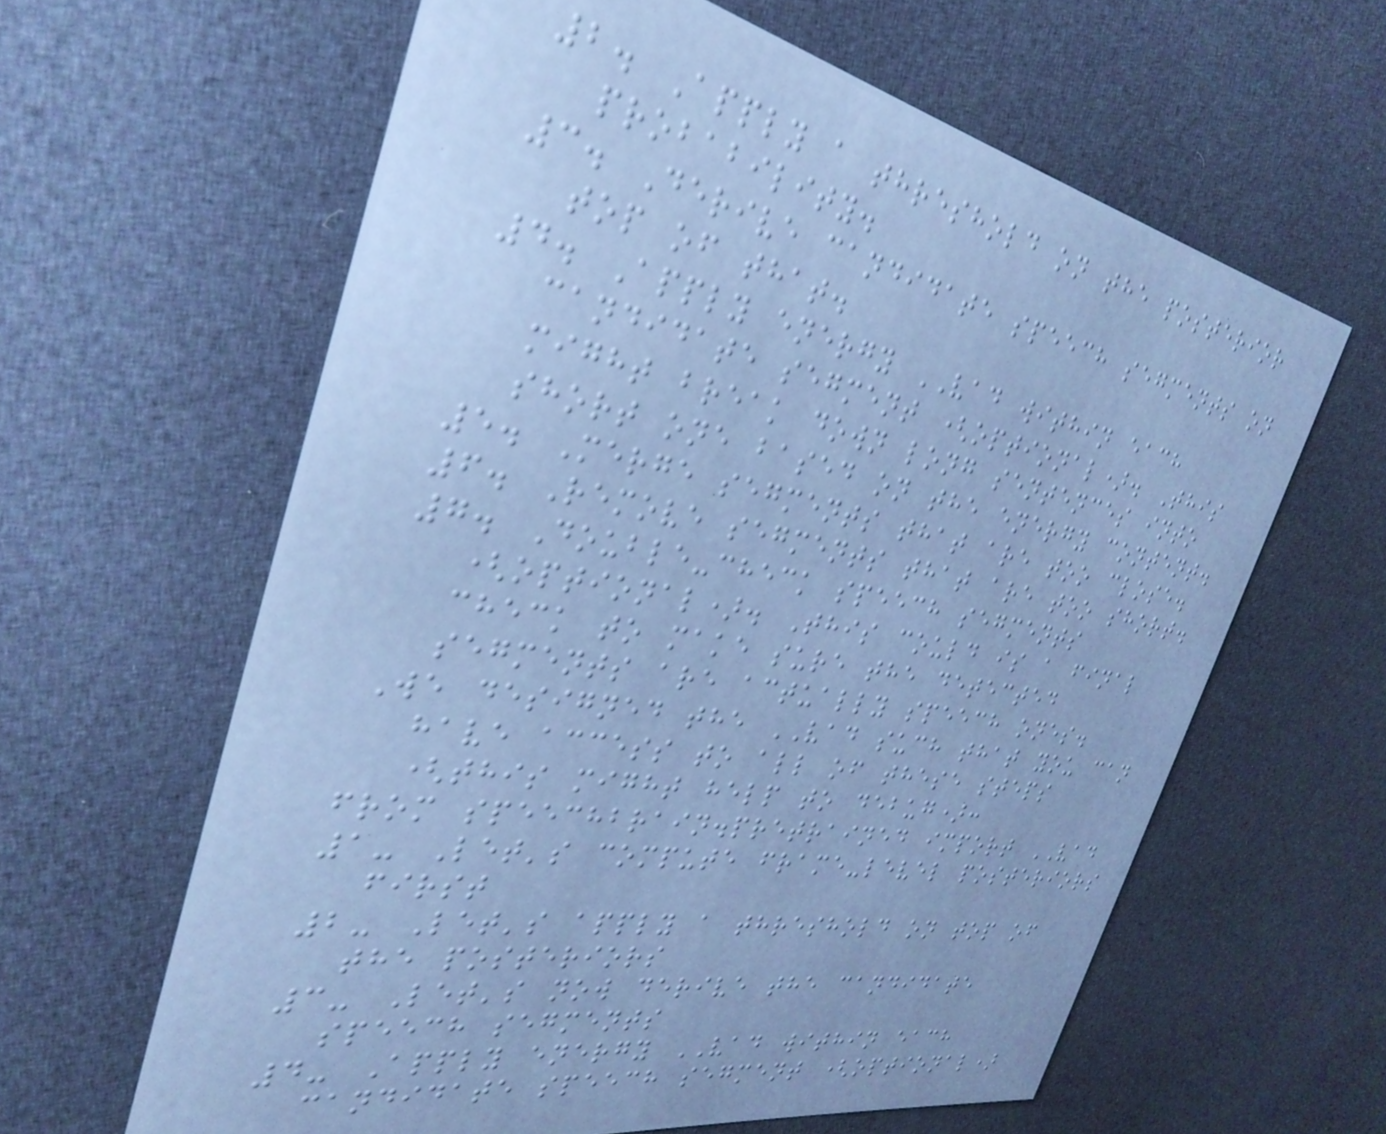2. Apply a threshold on the posterior
probability.
3. Derive candidate speech segments on
top of that.
4. Apply energy VAD within each
candidate segment (optional). This
might break down long sentences into
short one based on the energy content.
5. Merge segments that are too close.
6. Remove segments that are too short.
7. Double-check speech segments
(optional). This could is a final
check to make sure the detected
segments are actually speech ones.
We designed the VAD such that you can
have access to all of these steps
(this might help to debug):
from speechbrain.pretrained import VAD
1- Let's compute frame-level posteriors
first
2- Let's apply a threshold on top of
the posteriors
3- Let's now derive the candidate
speech segments
4- Apply energy VAD within each
candidate speech segment (optional)
